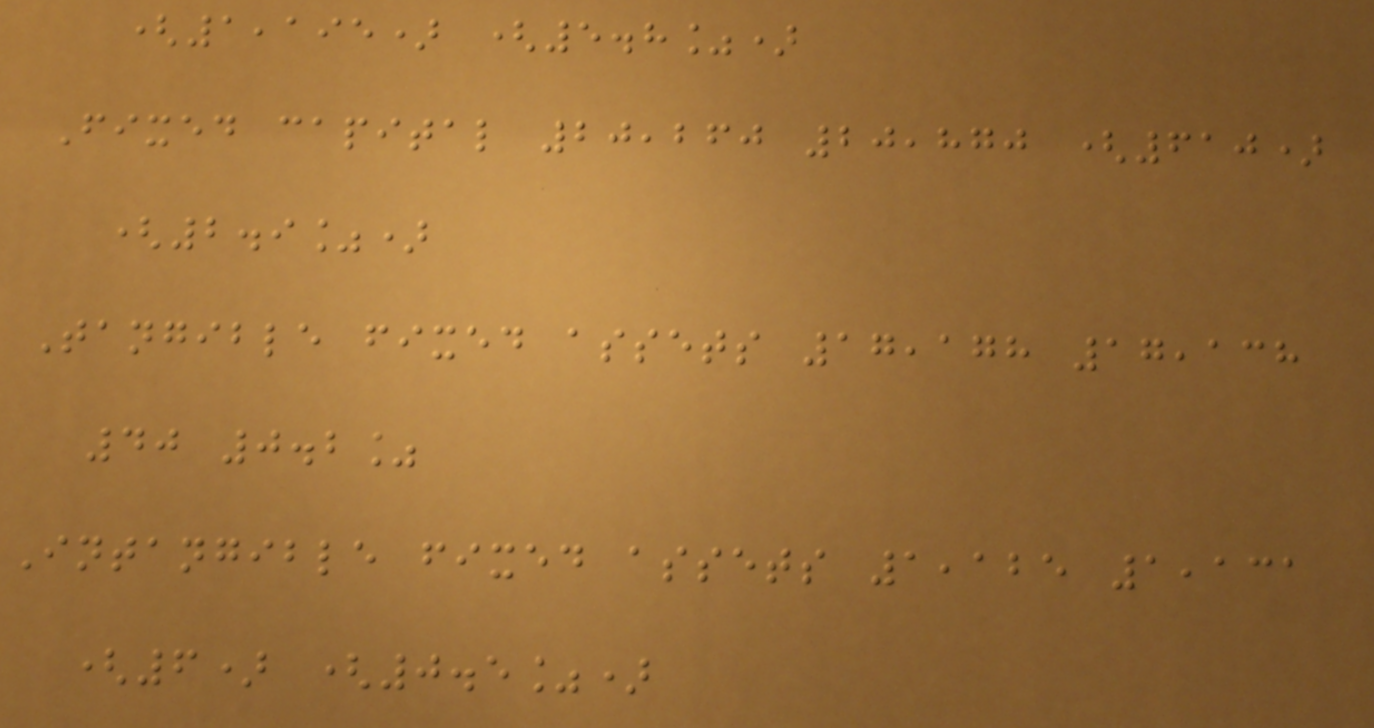(1,195) (5.8%)
Fixed capital 20,260 20,870 (610)
(2.9%)
Tangible fixed assets 17,178 17,138
40 0.2%
Intangible fixed assets 1,125 1,131
(6) (0.5%)
